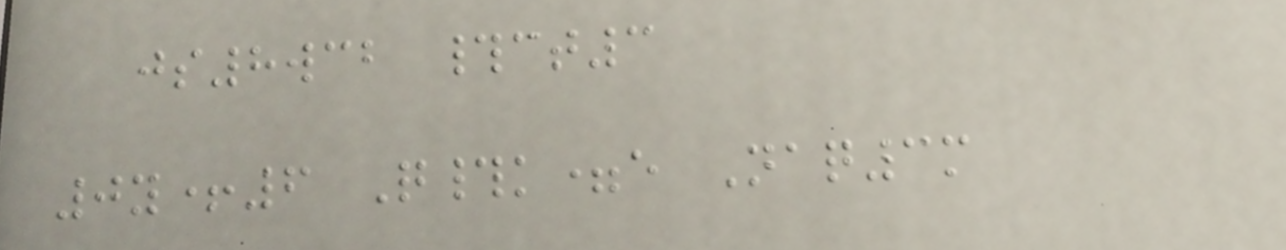js8wcb #ct3
0y+6 Q#k=e Naq3m
